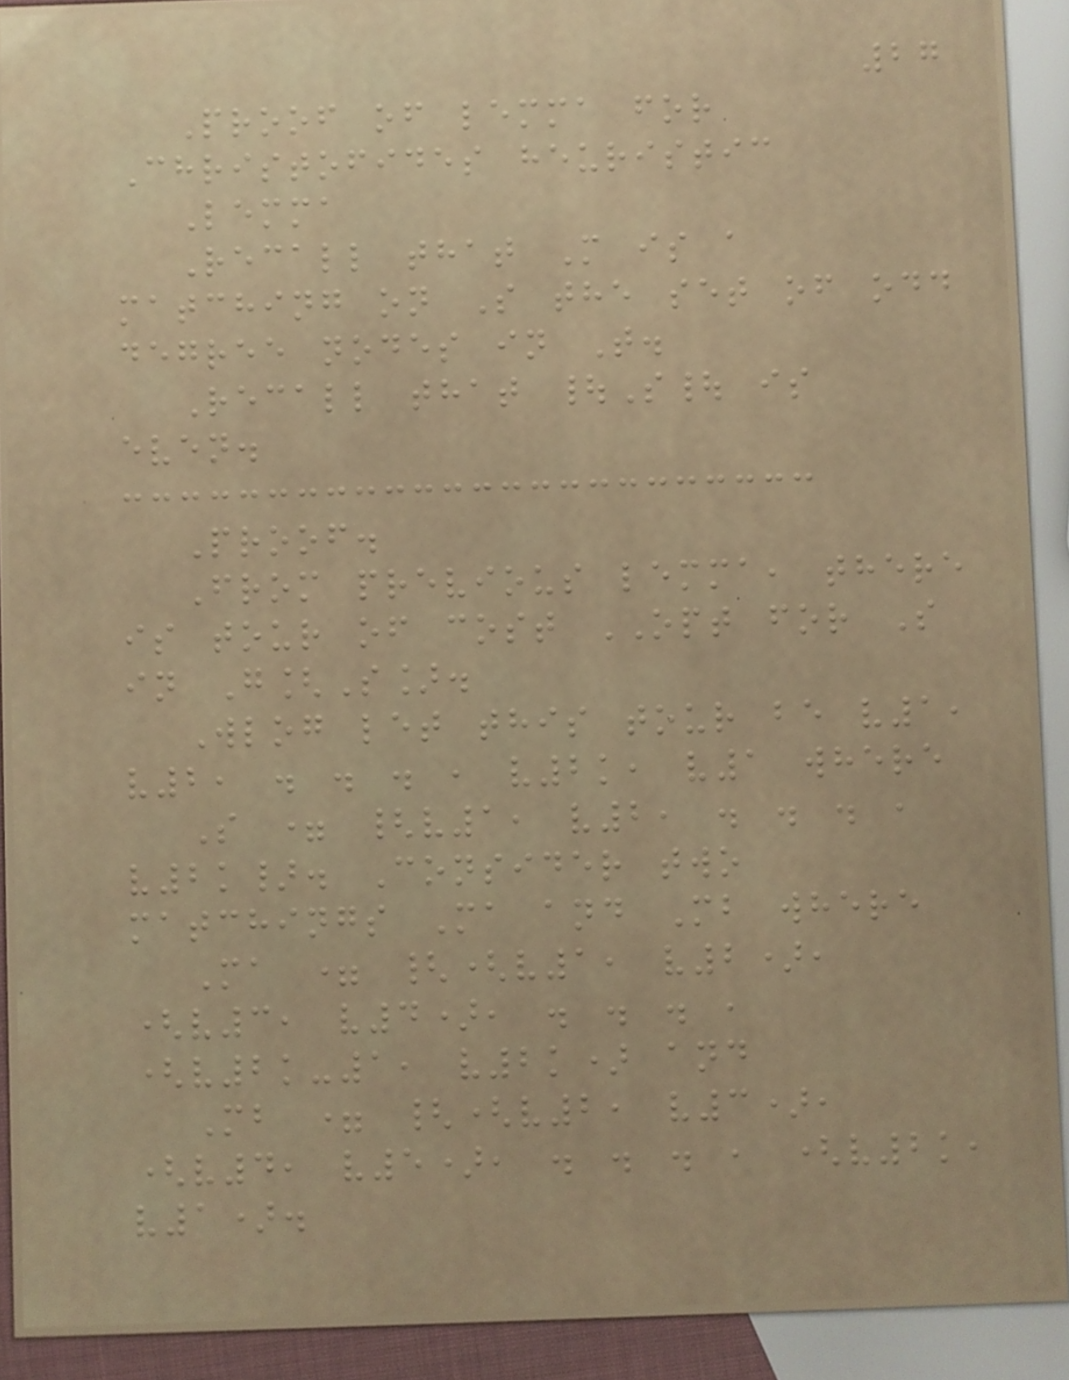27
Proof of lemma for
Christofides heuristic
Lemma
Recall that M is a
matching on S the set of odd
degree nodes in T.
Recall that |S| is
even.
Proof.
From previous lemma, there
is tour of cost OPT for S
in G[S].
Wlog let this tour be v1,
v2, . . . , v2k, v1 where
S = {v1, v2, . . . ,
v2k}. Consider two
matchings Ma and Mb where
Ma = {(v1, v2),
(v3, v4), . . . ,
(v2k-1, v2k) and
Mb = {(v2, v3),
(v4, v5), . . . , (v2k,
v1).
